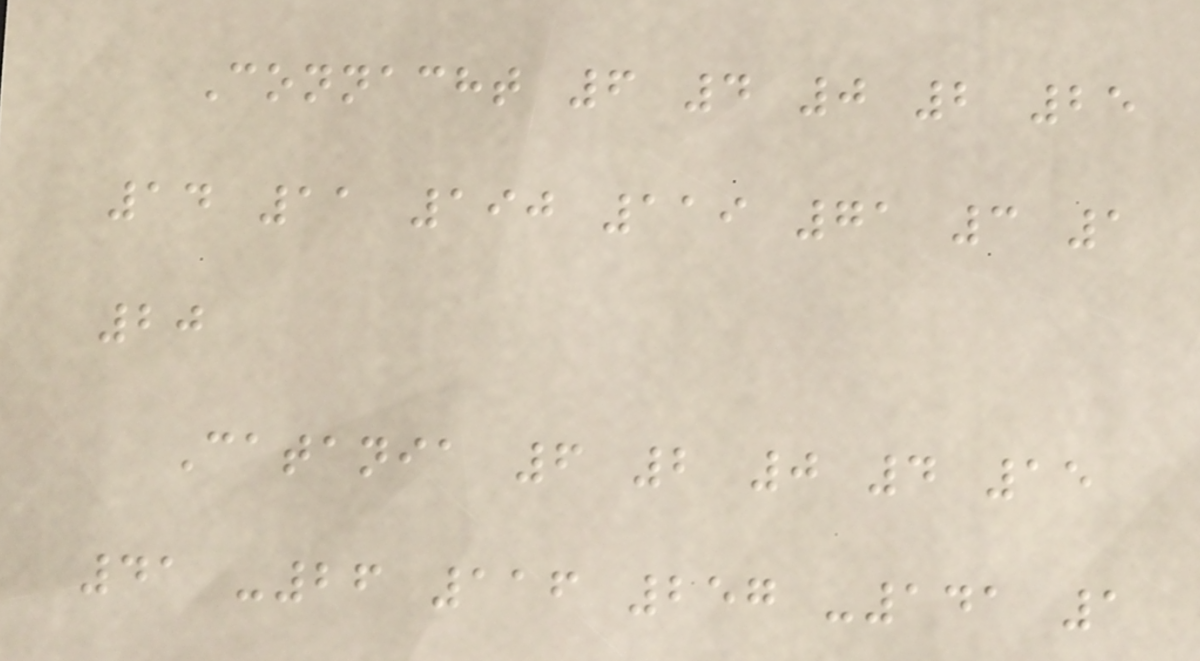Connacht 6 4 0 2 25
14 11 190 119 71 3 1
20
Catania 6 2 0 4 15
41 -26 116 257 -141 1
